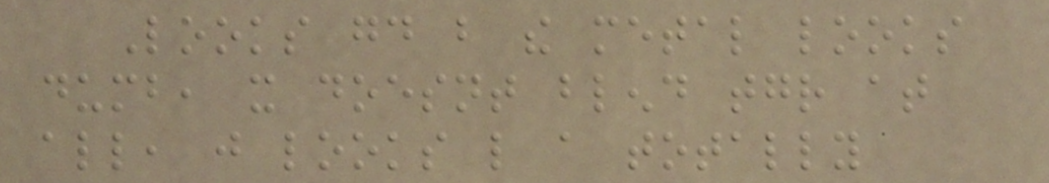Looks good but the metal looks
dumb, it doesnt blend together at
all, just looks like a totally
